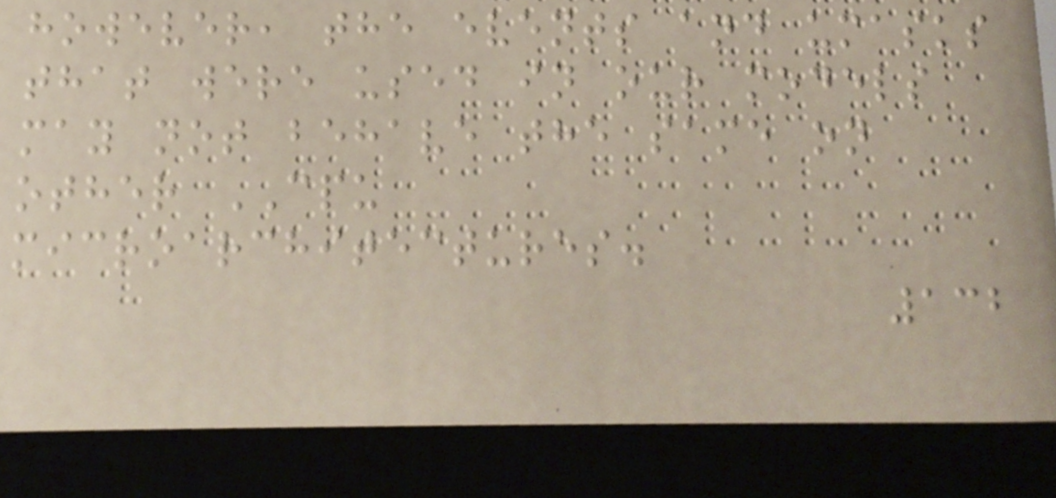however, the events and umasks
that were used in our models
may not behave the same on
other CPU
microarchitectures.
132
